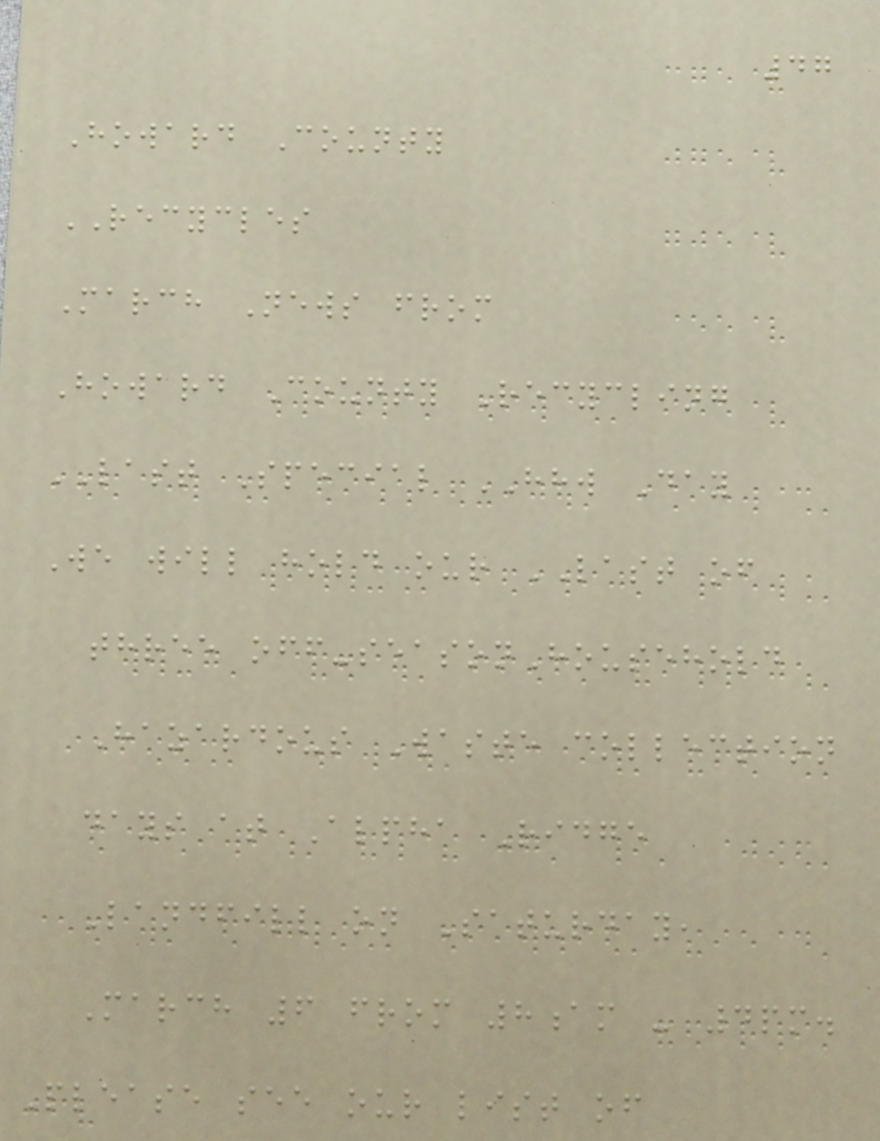47
Howard County
RECYCLES
March News from
Howard County Recycling
LAST Special HHW Day
We will hold our LAST of
three off-seasonHousehold
Hazardous Waste collection
days at Alpha Ridge
Landfill on Saturday,
March 6 from 8am - 4pm.
Please see our list of
